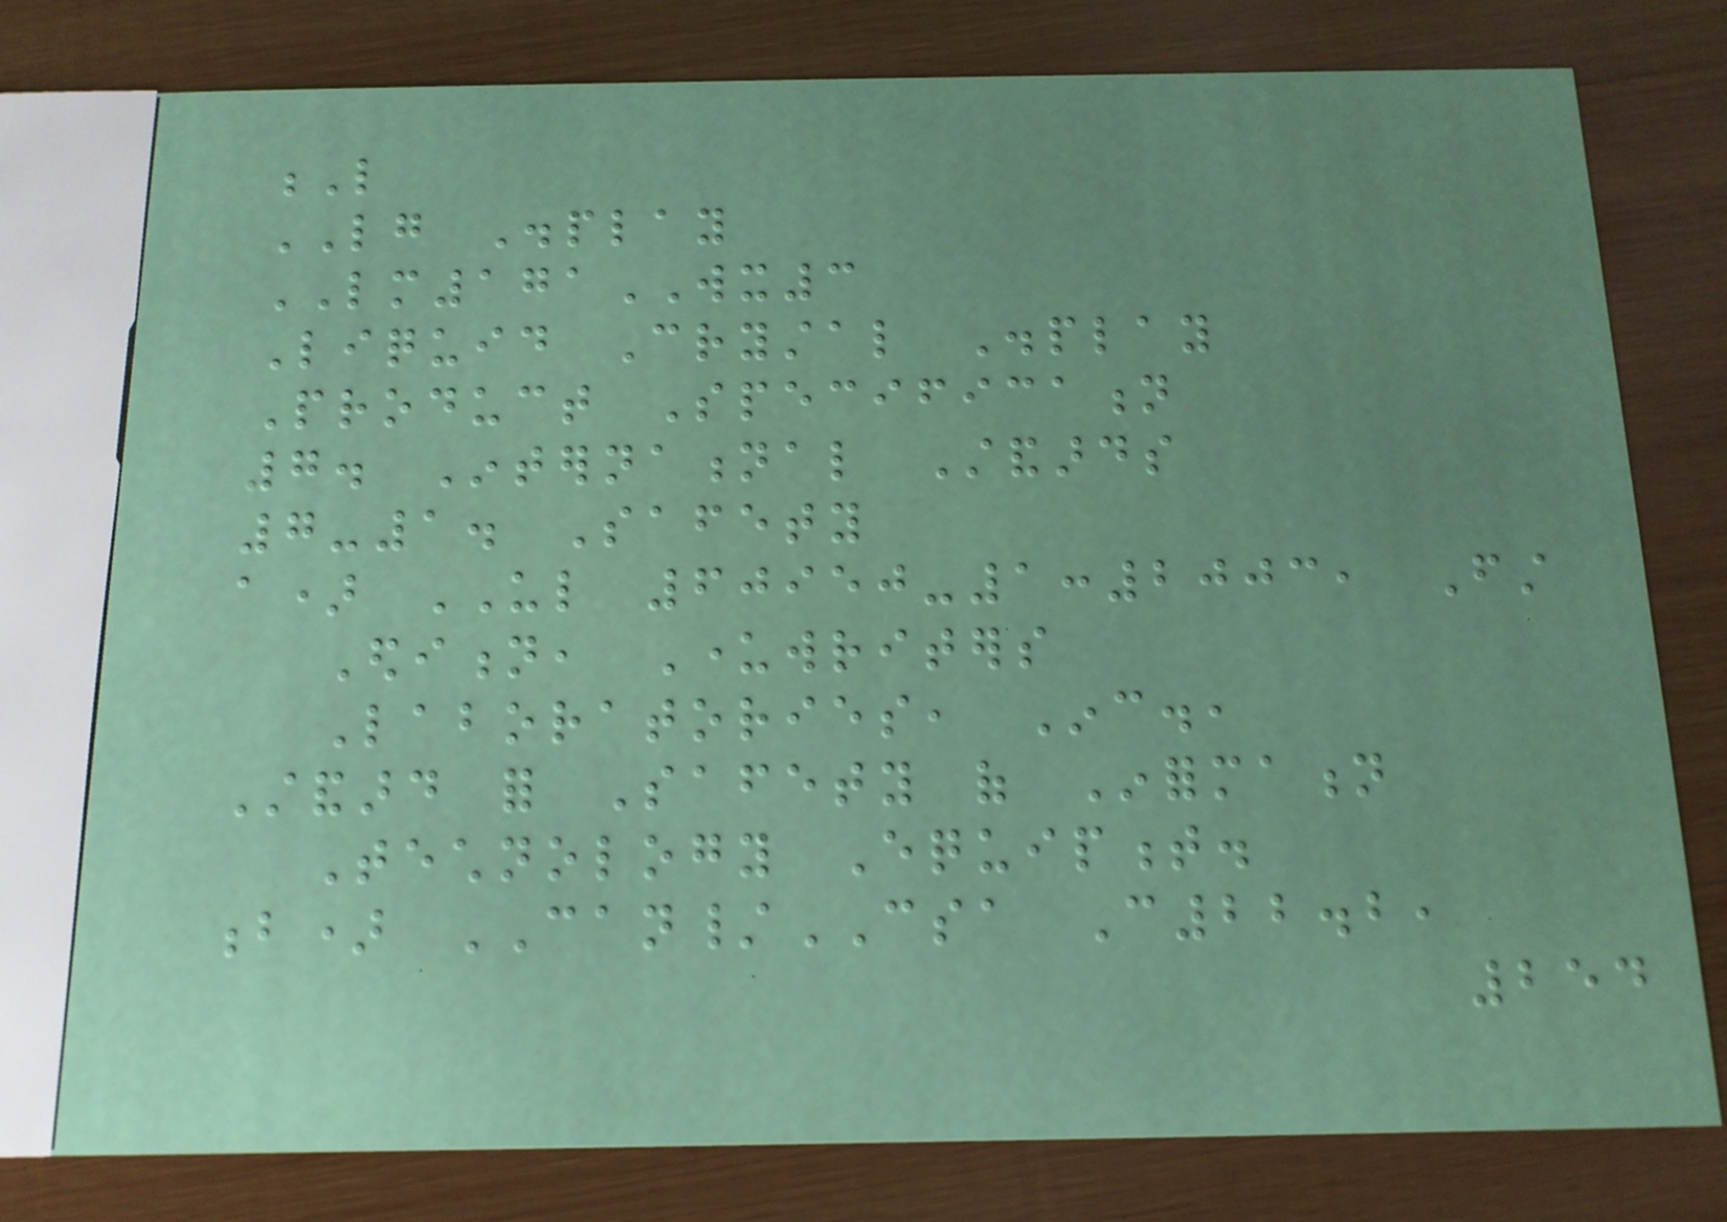L
LG Display
LM171WX3
Liquid Crystal Display
Product Specification
7. International Standards
7-1. Safety
a) UL 60950-1:2003, First
Edition, Underwriters
Laboratories, Inc.,
Standard for Safety of Information
Technology Equipment.
b) CAN/CSA C22.2,
254
